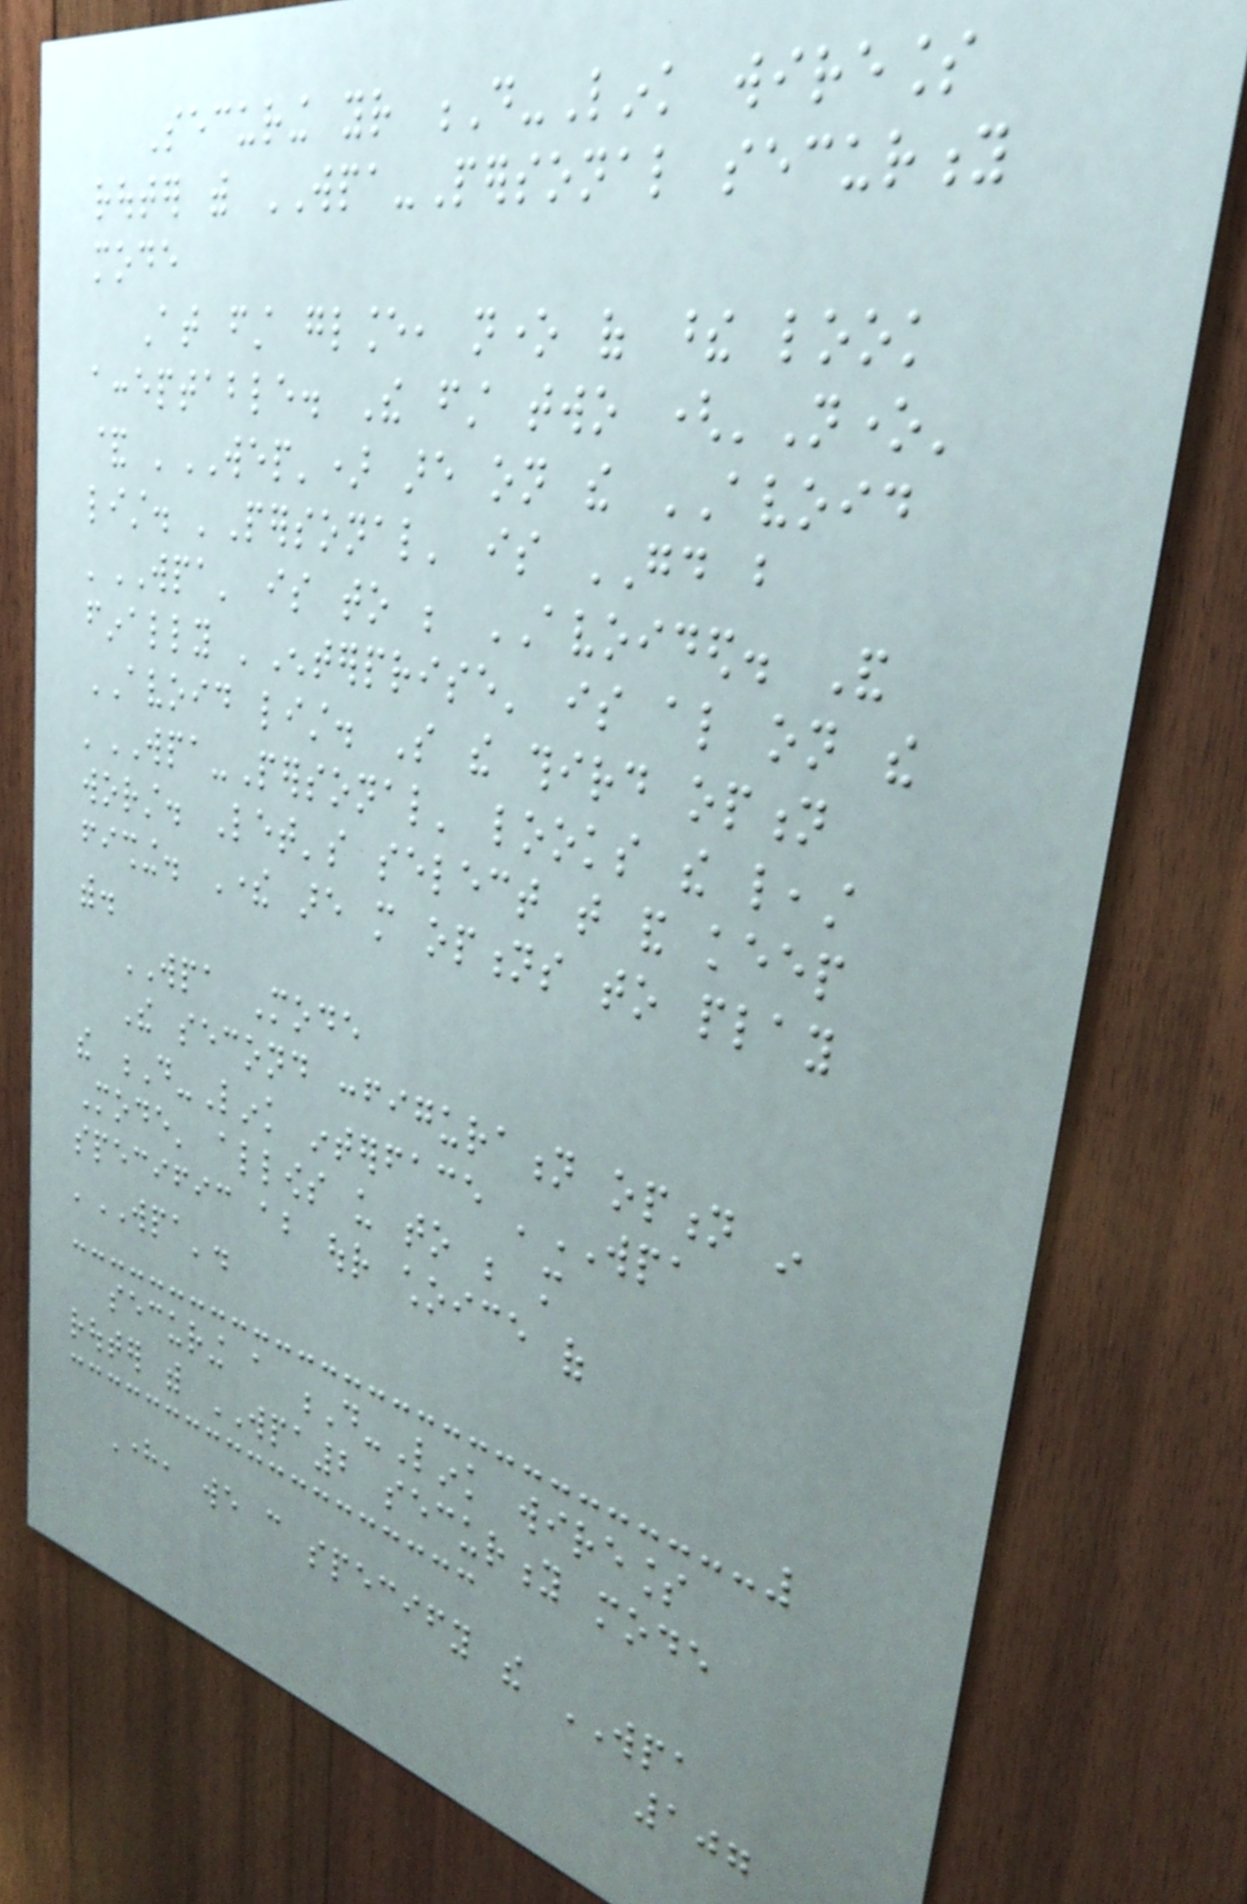Securing your D-Link wireless
router with WPA-Personal security
mode
At first glance, none of these look
acceptable. The first two ('None'
& 'WEP') are on the AVOID
list. 'Personal' is GOOD but
'WPA' is to be AVOIDED. And
finally 'Enterprise' is also on the
AVOID list. So the third option
'WPA-Personal' looks the least
worst. Let's select that and keep
fishing. There are more options to play
with.
WPA Mode
The second configuration option in
the D-Link interface 'WPA
Mode' allows us to be more
specific about our choice of
'WPA'.
securing a D-Link wireless
router with WPA2 security mode
Here, we can specify the WPA
107
